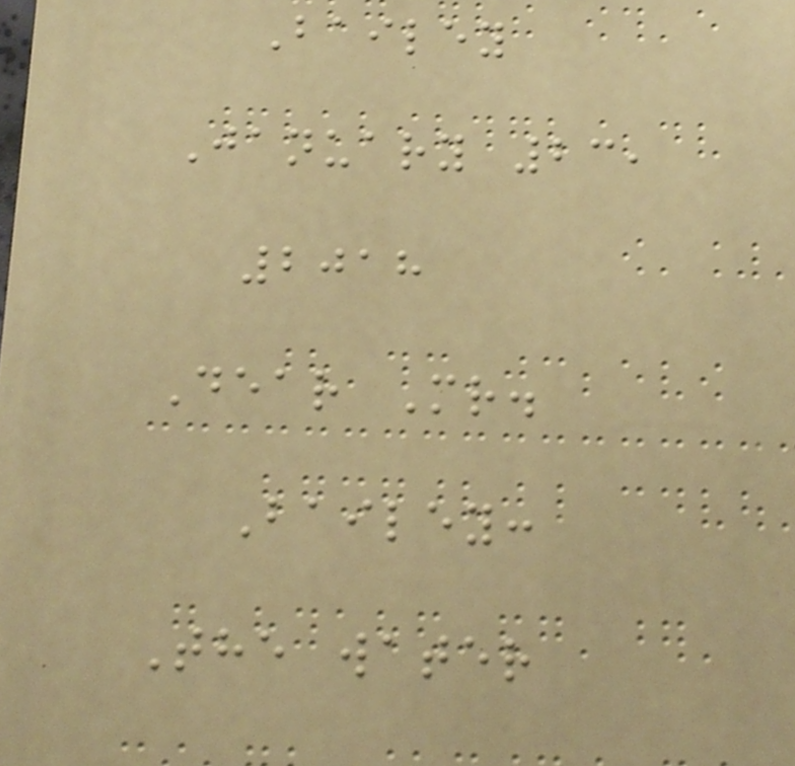Bailey
January 23,
2018
Dear Mr.
Bailey:
The water
